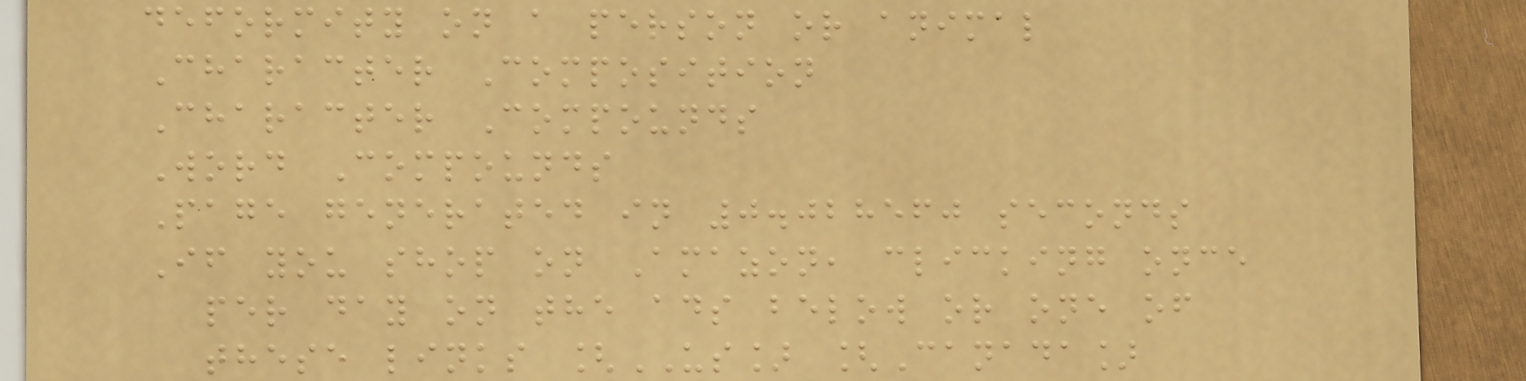deformity on a person or animal
Character Composition
Character Compounds
Word Compounds
Page generated in 0.028560 seconds
If you shop on Amazon, clicking once
per day on the ads below or one of
these links [US] [Canada]
